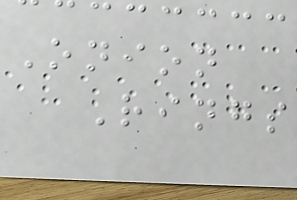Onion
Rings
